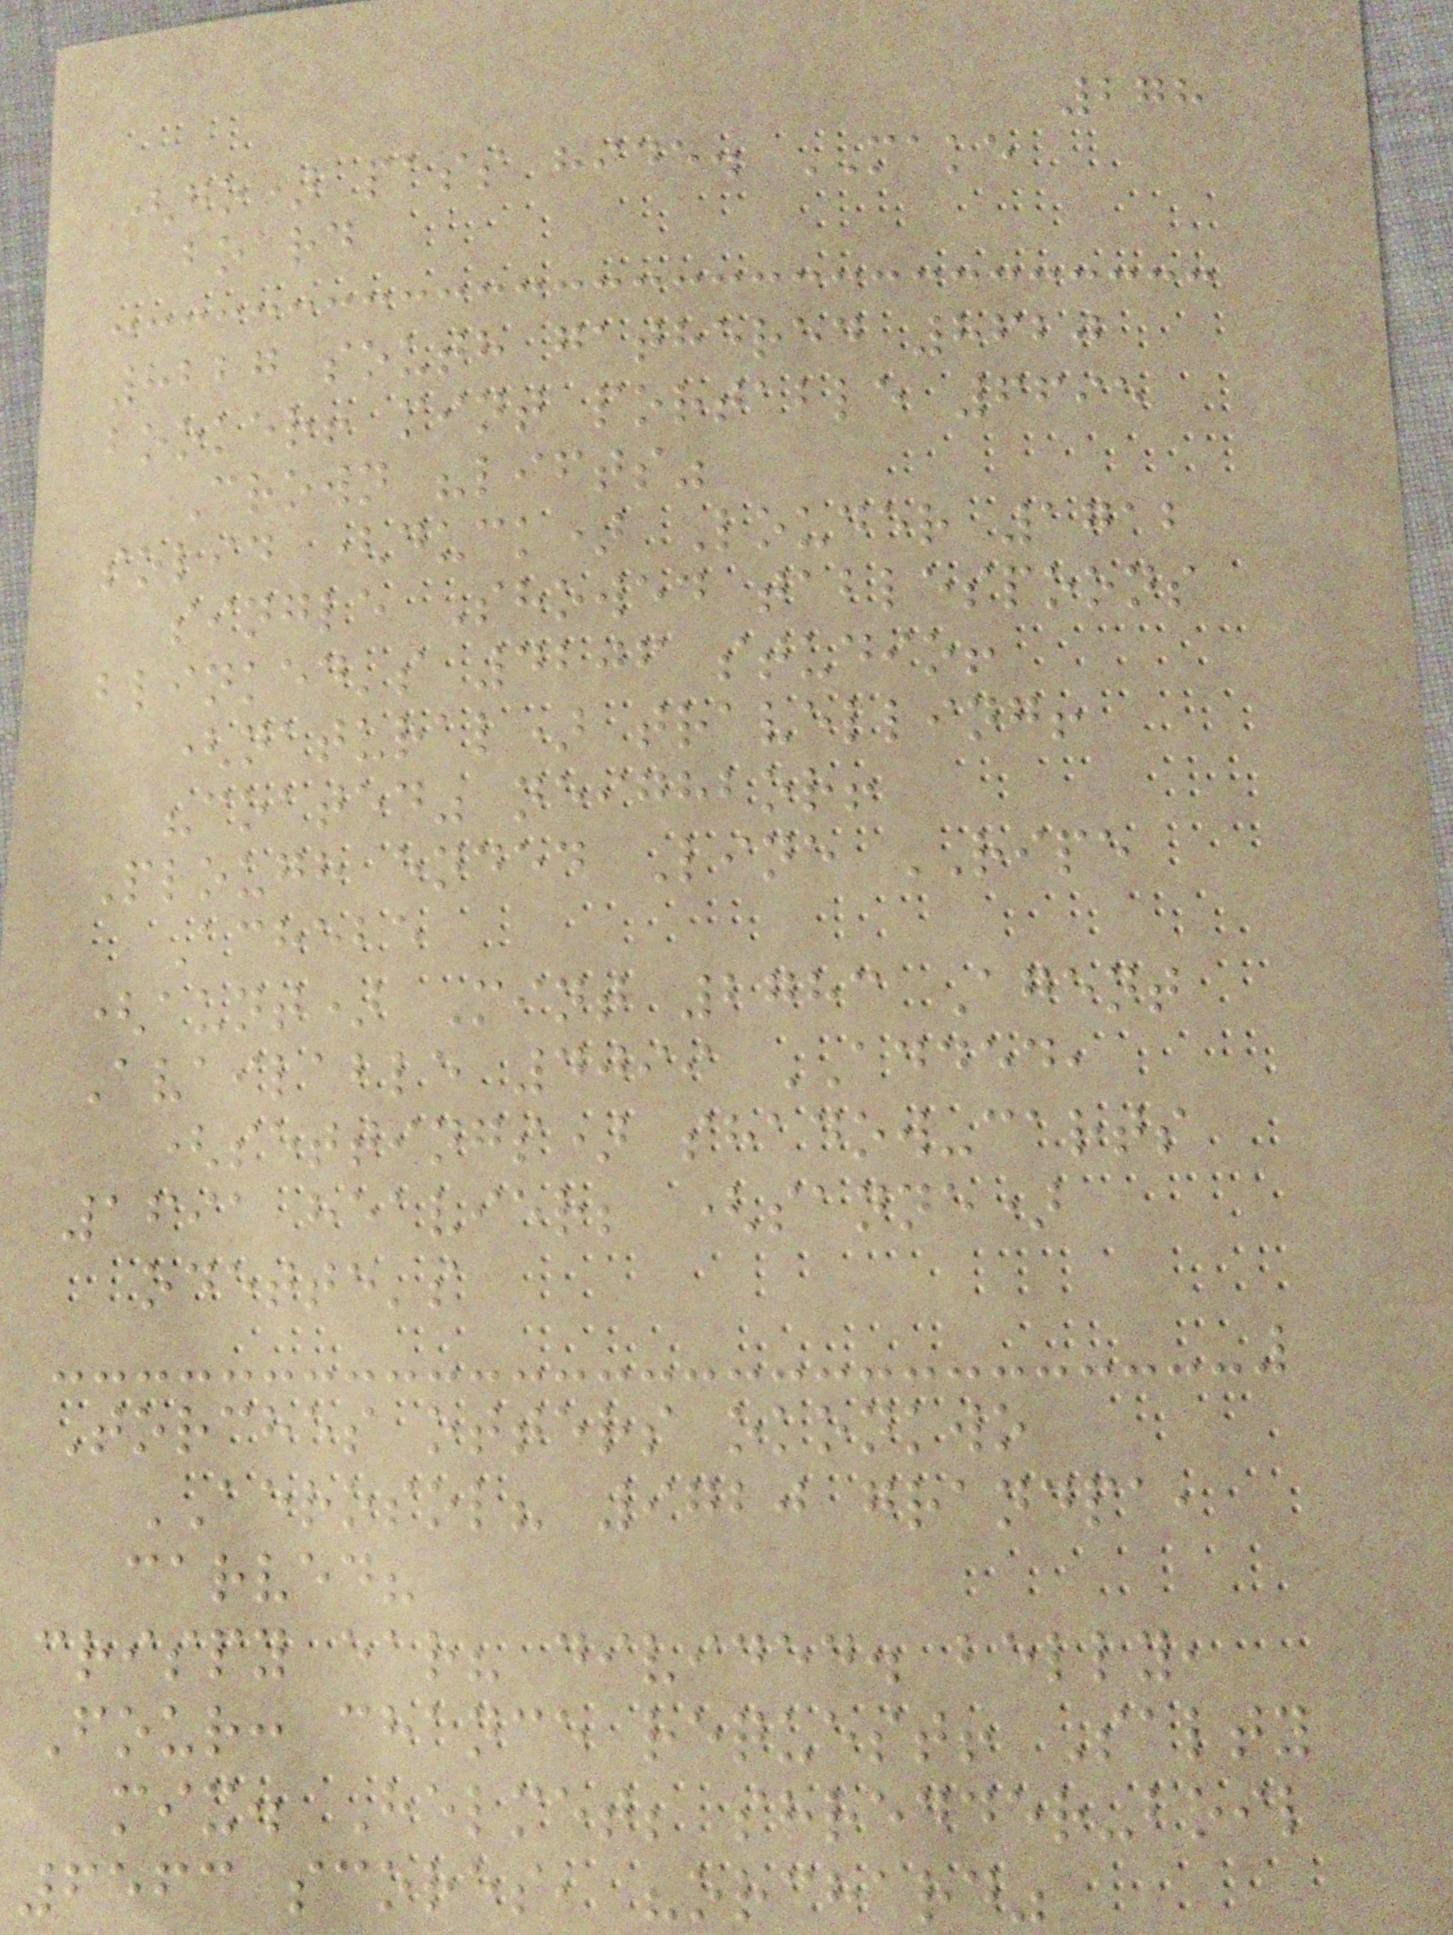278
(go) pass hide. MAKE
board
8227 south gathered 8620
booker! mint portable 6695
Crown "lifts"
solid (duck) Louder 1712
single Showed tablespoons
blinked's 4206 studio!
(natural) travelling!
"coated" neighbor!
Plough ended Line RIPE
Achebe
(aunt) Mint 2783 Agent
Available 4099 ADDED,
(settings) shadow-carts
1691 heavier; (sanne)
odette's
Torches otters okonkwo
AEROSOL? 9720 grandpa,
carved?
crispy ear? divided. belly,
Four: chance request! Salty
mix. Helmet; shredder-boil
6563 scores, "orchard"
